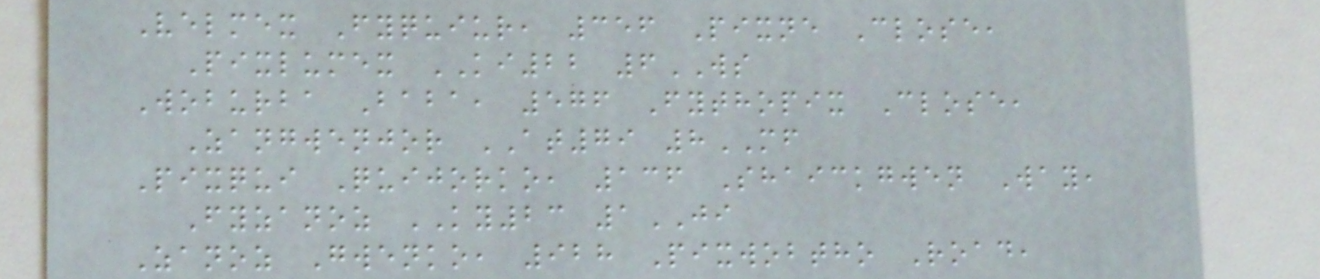Velmex Fyquiur, 356 Pixne Close,
Pixlumex KI22 6WS
Woburba Baba, 576 Fythopix Close,
Zangwenjor AT79 8MF
Pixqui Quijorko, 136 Shaickgwen Way,
Fyzanoz KY23 1JI
Zanoz Gwenko, 928 Pixwobtho Road,
